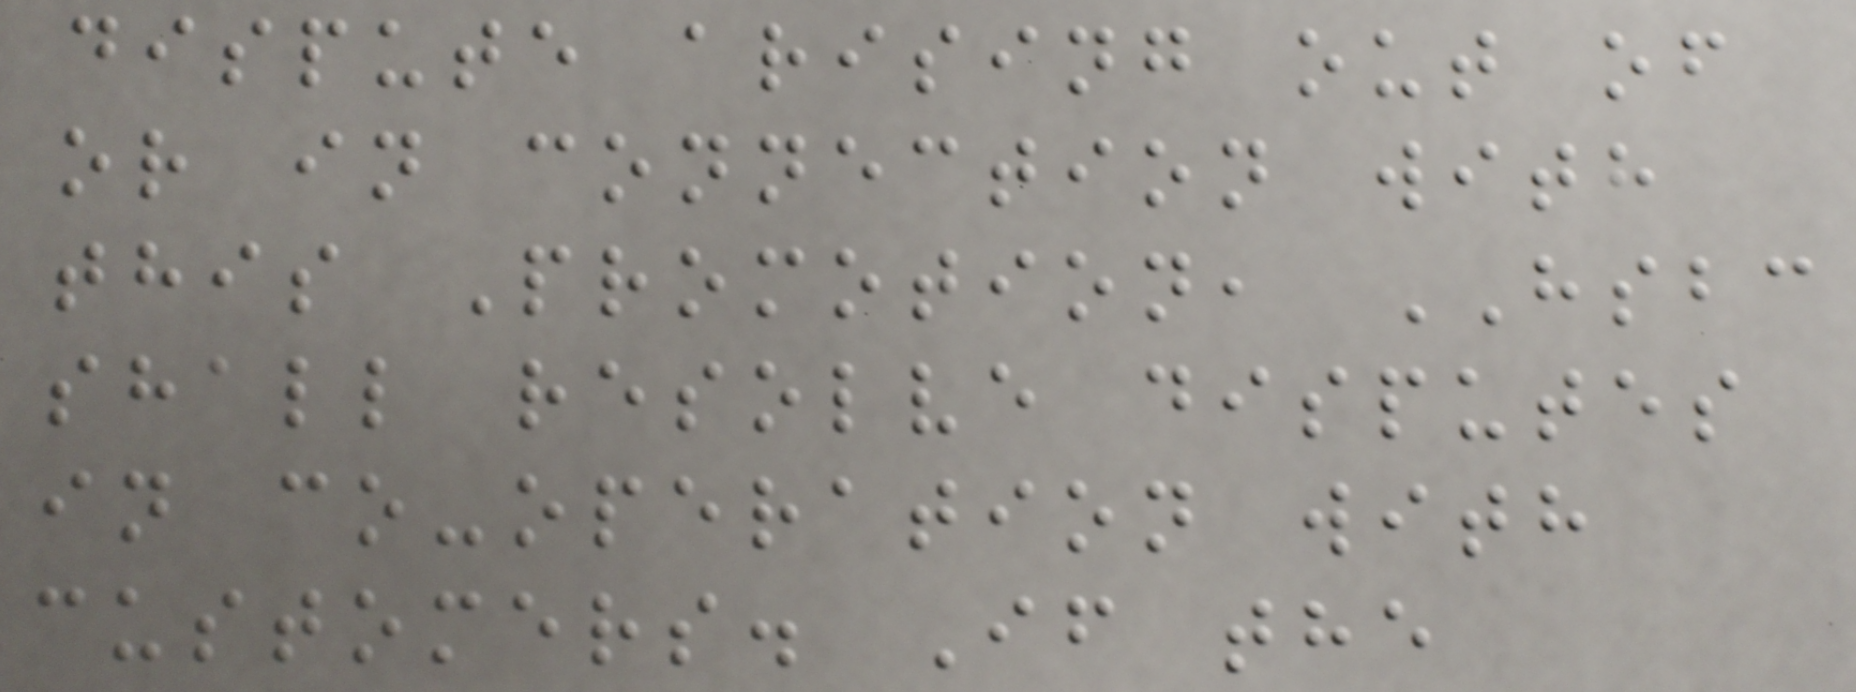dispute arising out of
or in connection with
this Promotion, HSBC
shall resolve disputes
in co-operation with
customers. If the
